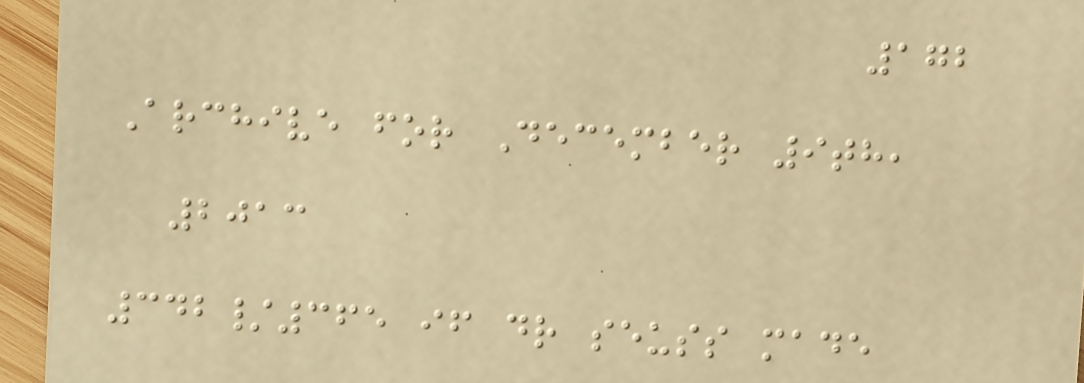172
Archive for December 9th,
2013
342/365 if dr seuss made
